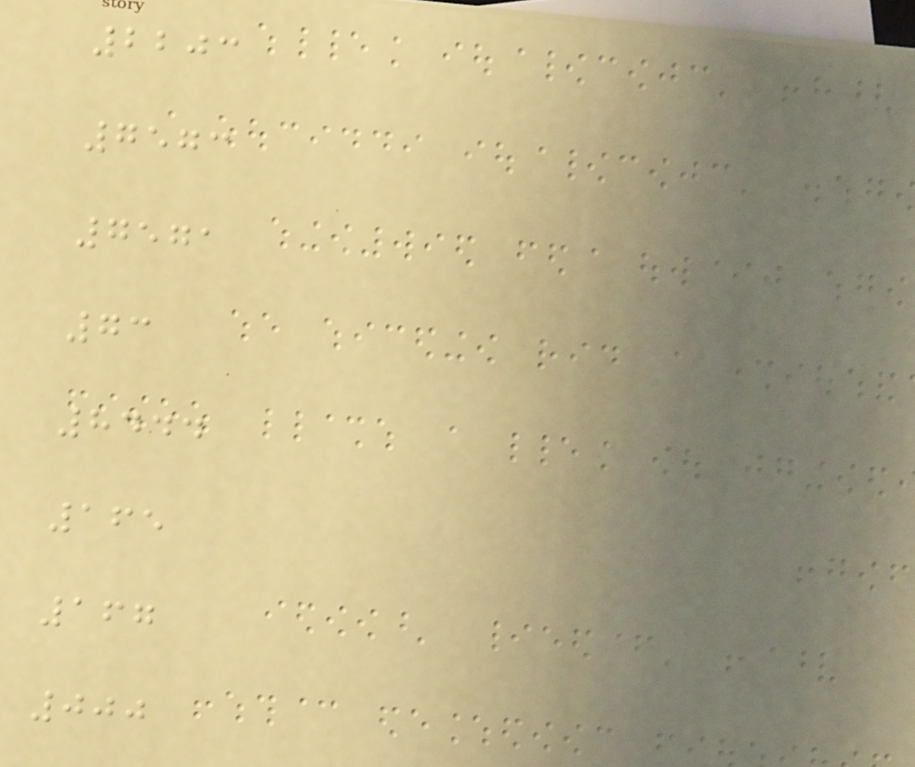2203
7573
7571
73
8444
165
167
000
